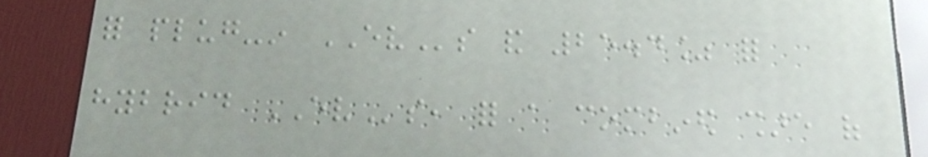for plug-in EVs and 25.4% for
hybrid EVs, for a combined share of
